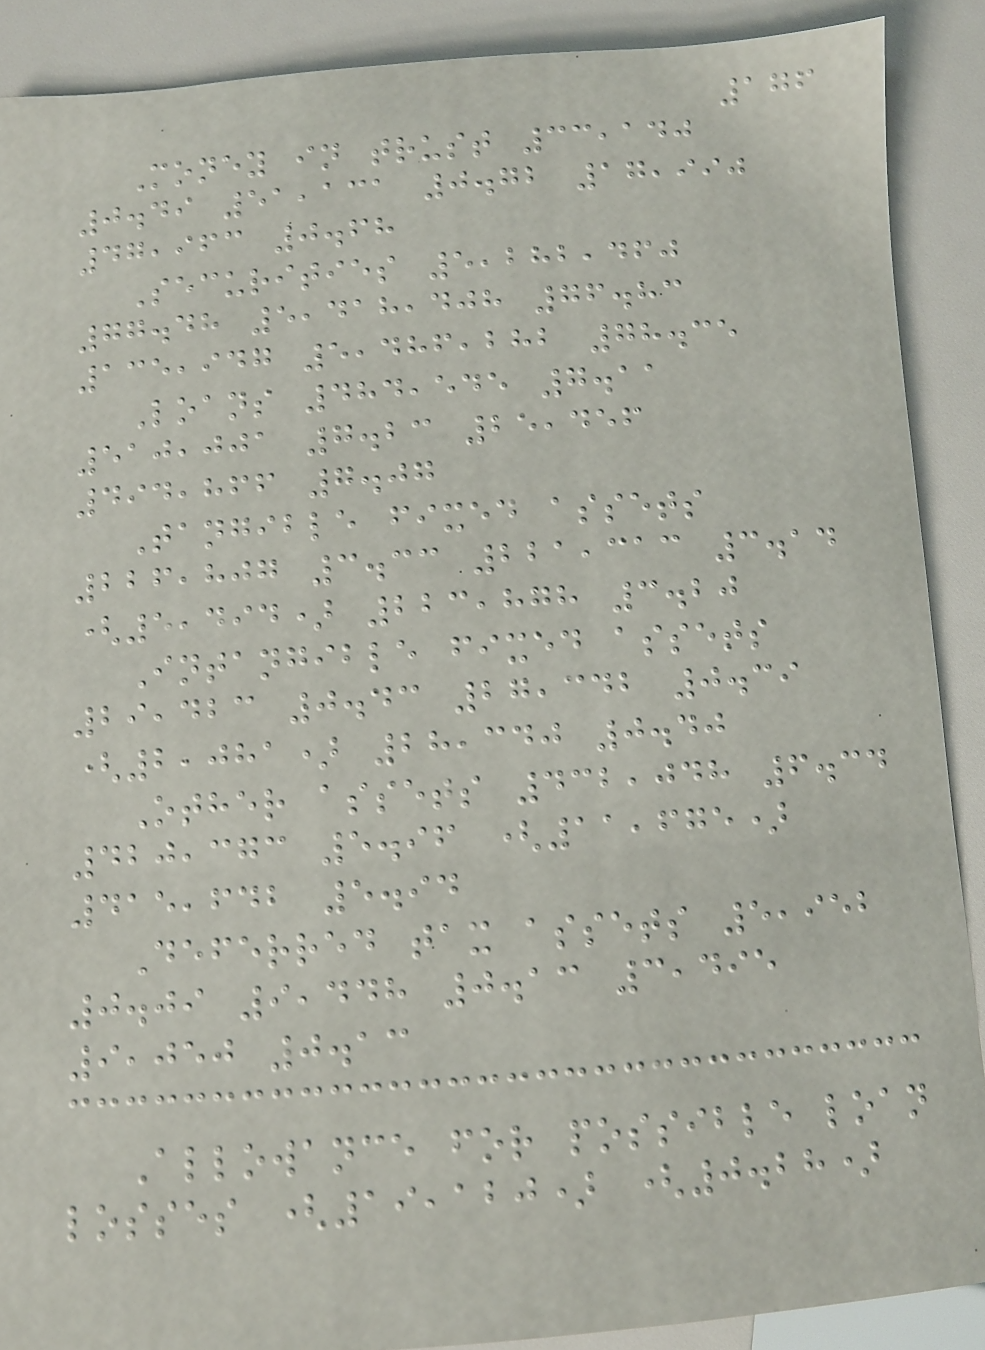176
Money in trust 33,140
0.49 51,131 0.72 17,990
47,963 0.68
Securities 5,282,460
77.48 5,418,408 76.83
135,947 5,486,282 78.35
Loans 484,545 7.11
510,001 7.23 25,456
494,866 7.07
Tangible fixed assets
226,807 3.33 221,313 3.14
(5,494) 223,878 3.20
Intangible fixed assets
29,423 0.43 27,342 0.39
(2,081) 28,340 0.40
Other assets 432,048 6.34
420,373 5.96 (11,675)
415,642 5.94
Deferred tax assets 5,952
0.09 9,448 0.13 3,495
9,050 0.13
Allowance for possible loan
losses (19,120) (0.28)
